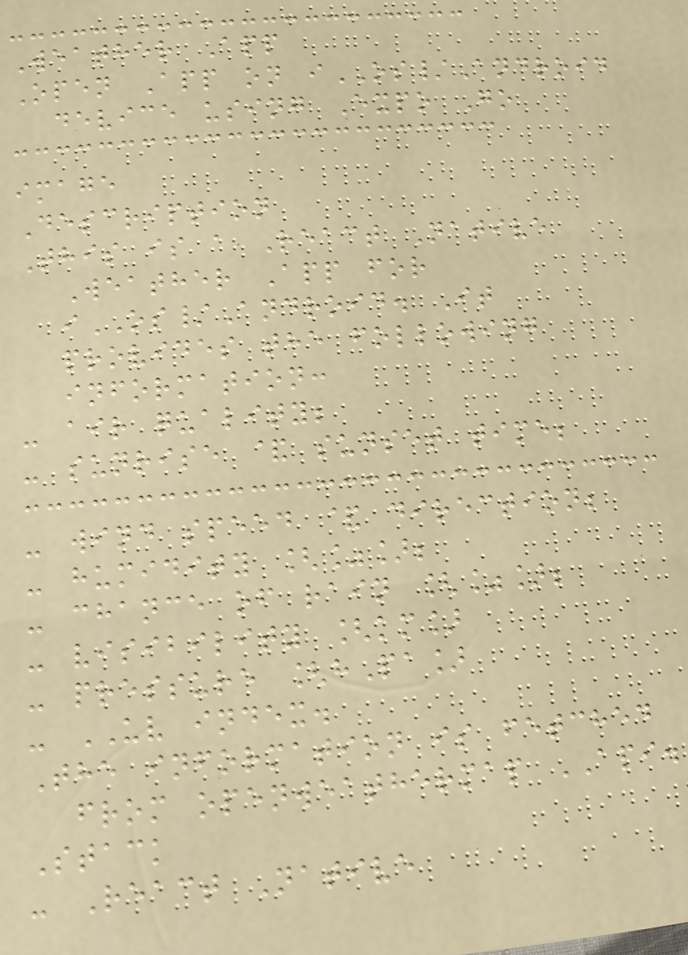Weather App
Open App on iOS/Android
device using Expo Go
image
Description
This is a React Native
Weather App for
iOS/Android. It
provides the following
information:
- air quality;
- sunrise & sunset time;
- wind speed & direction;
- humidity [%];
- chance of rain [%];
- visibility [km]
- pressure [hPa]
- UV index.
The information is fetched
from openweathermap API.
Stack
- React Native
